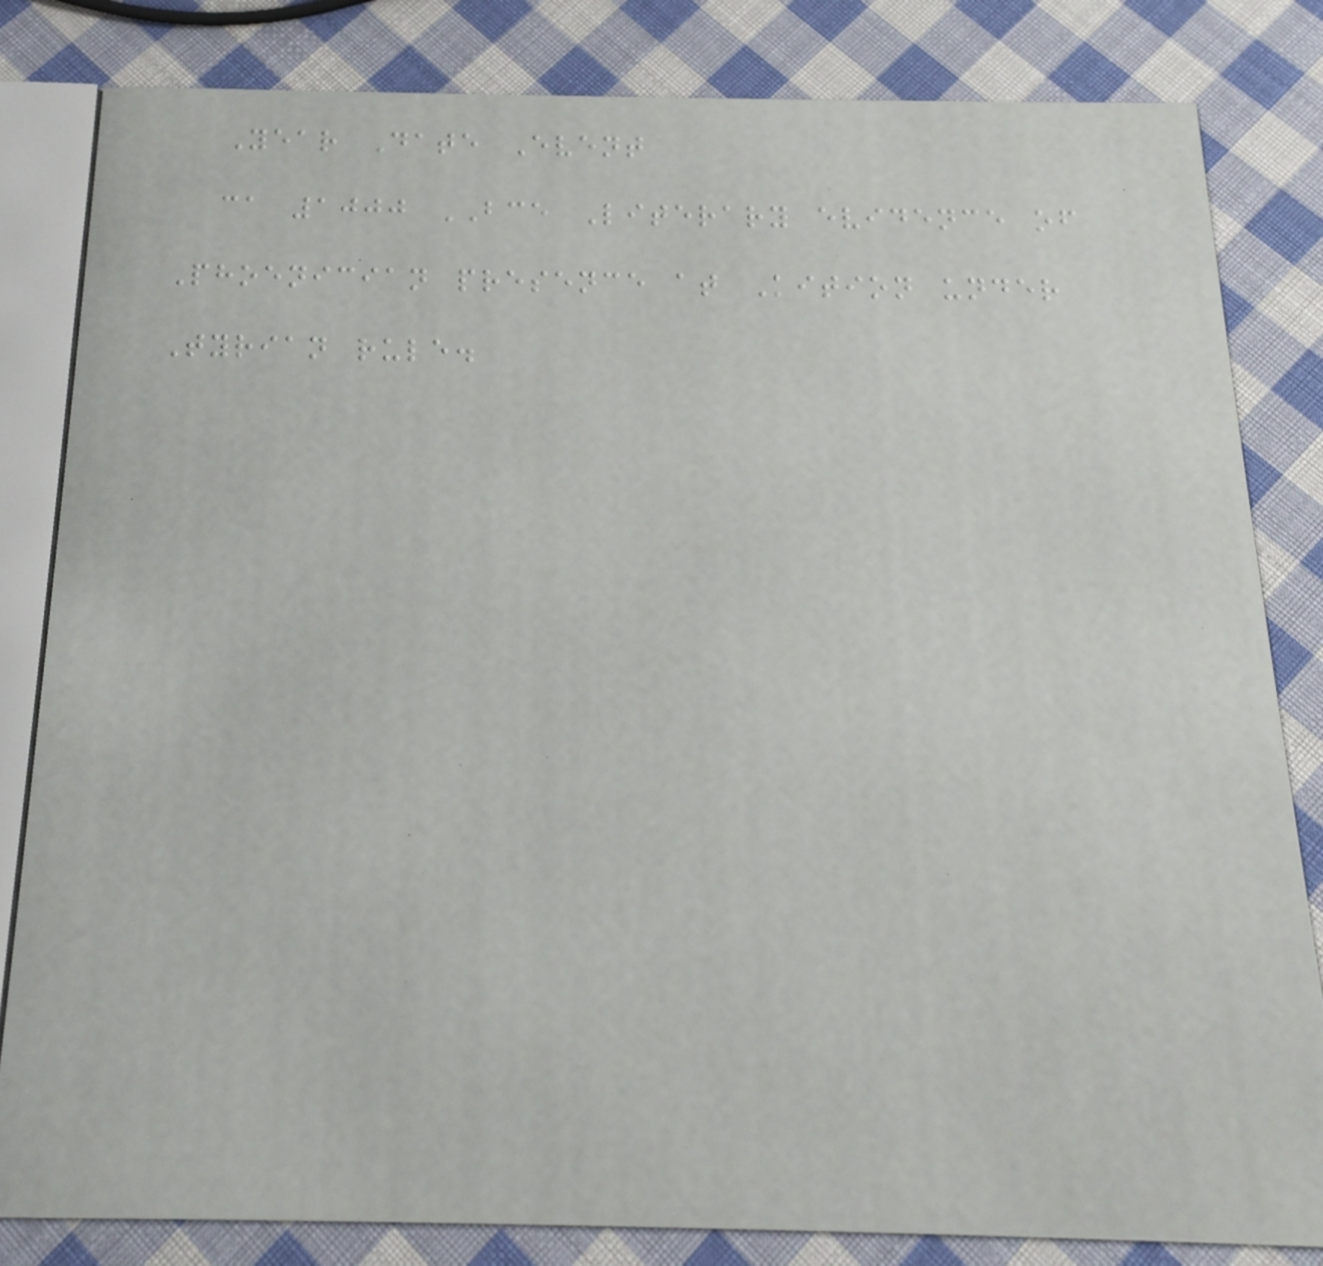Year Date Event
ca 1000 BCE Literary evidence of
Phoenician presence at Kition under
Tyrian rule.
